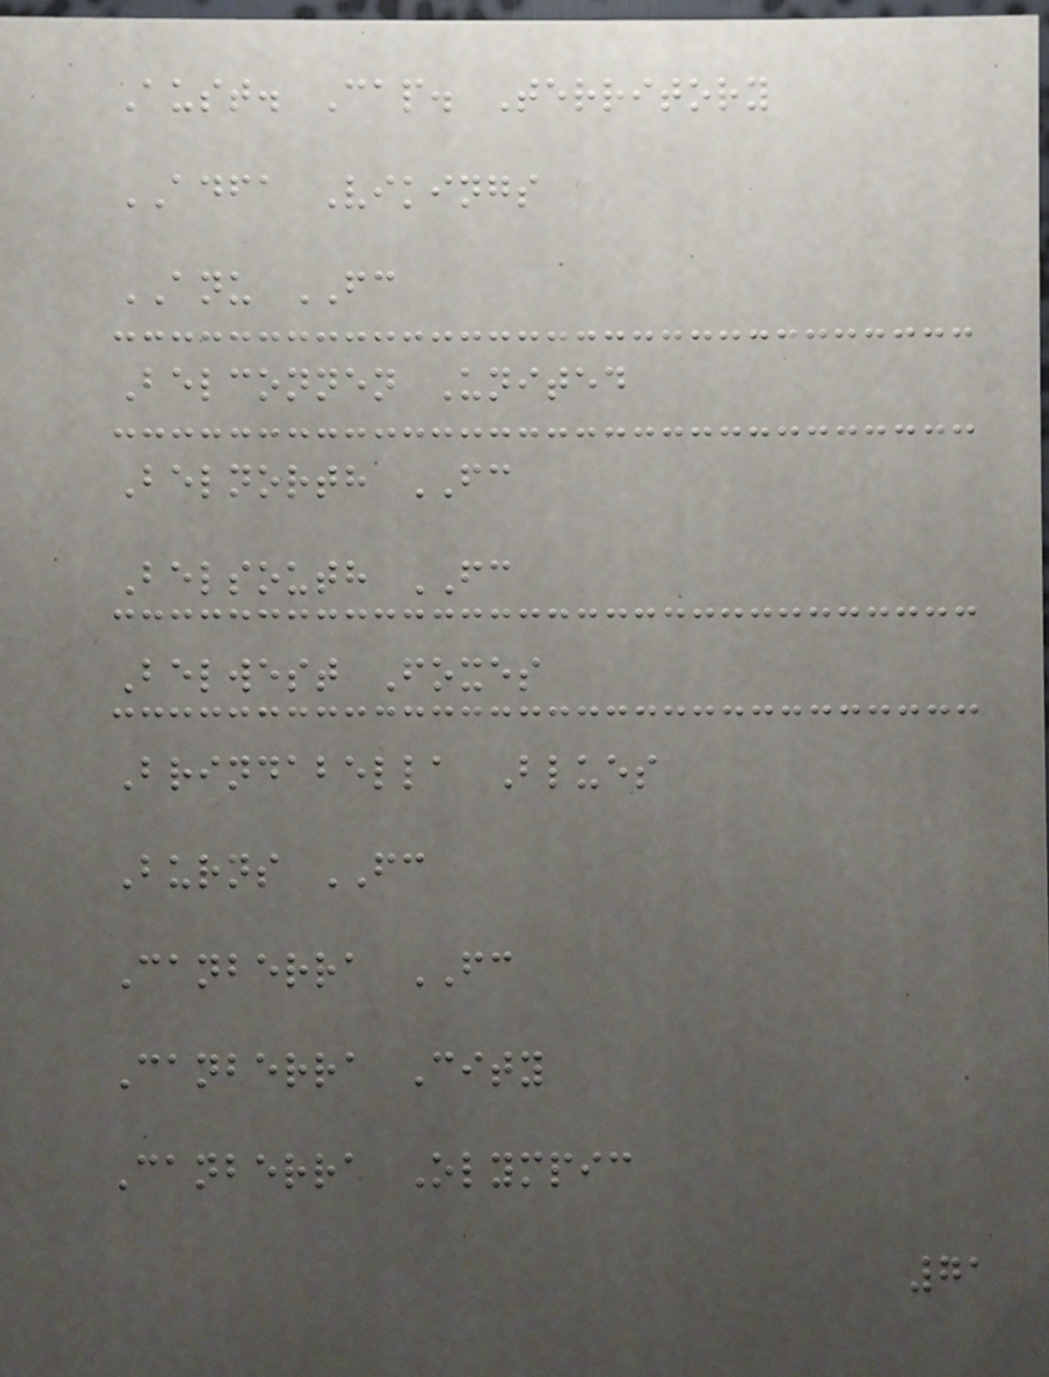Aust. Cap. Territory
ADFA Vikings
ANU FC
Belconnen United
Belnorth FC
Belsouth FC
Belwest Foxes
Brindabella Blues
Burns FC
Canberra FC
Canberra City
Canberra Olympic
71
